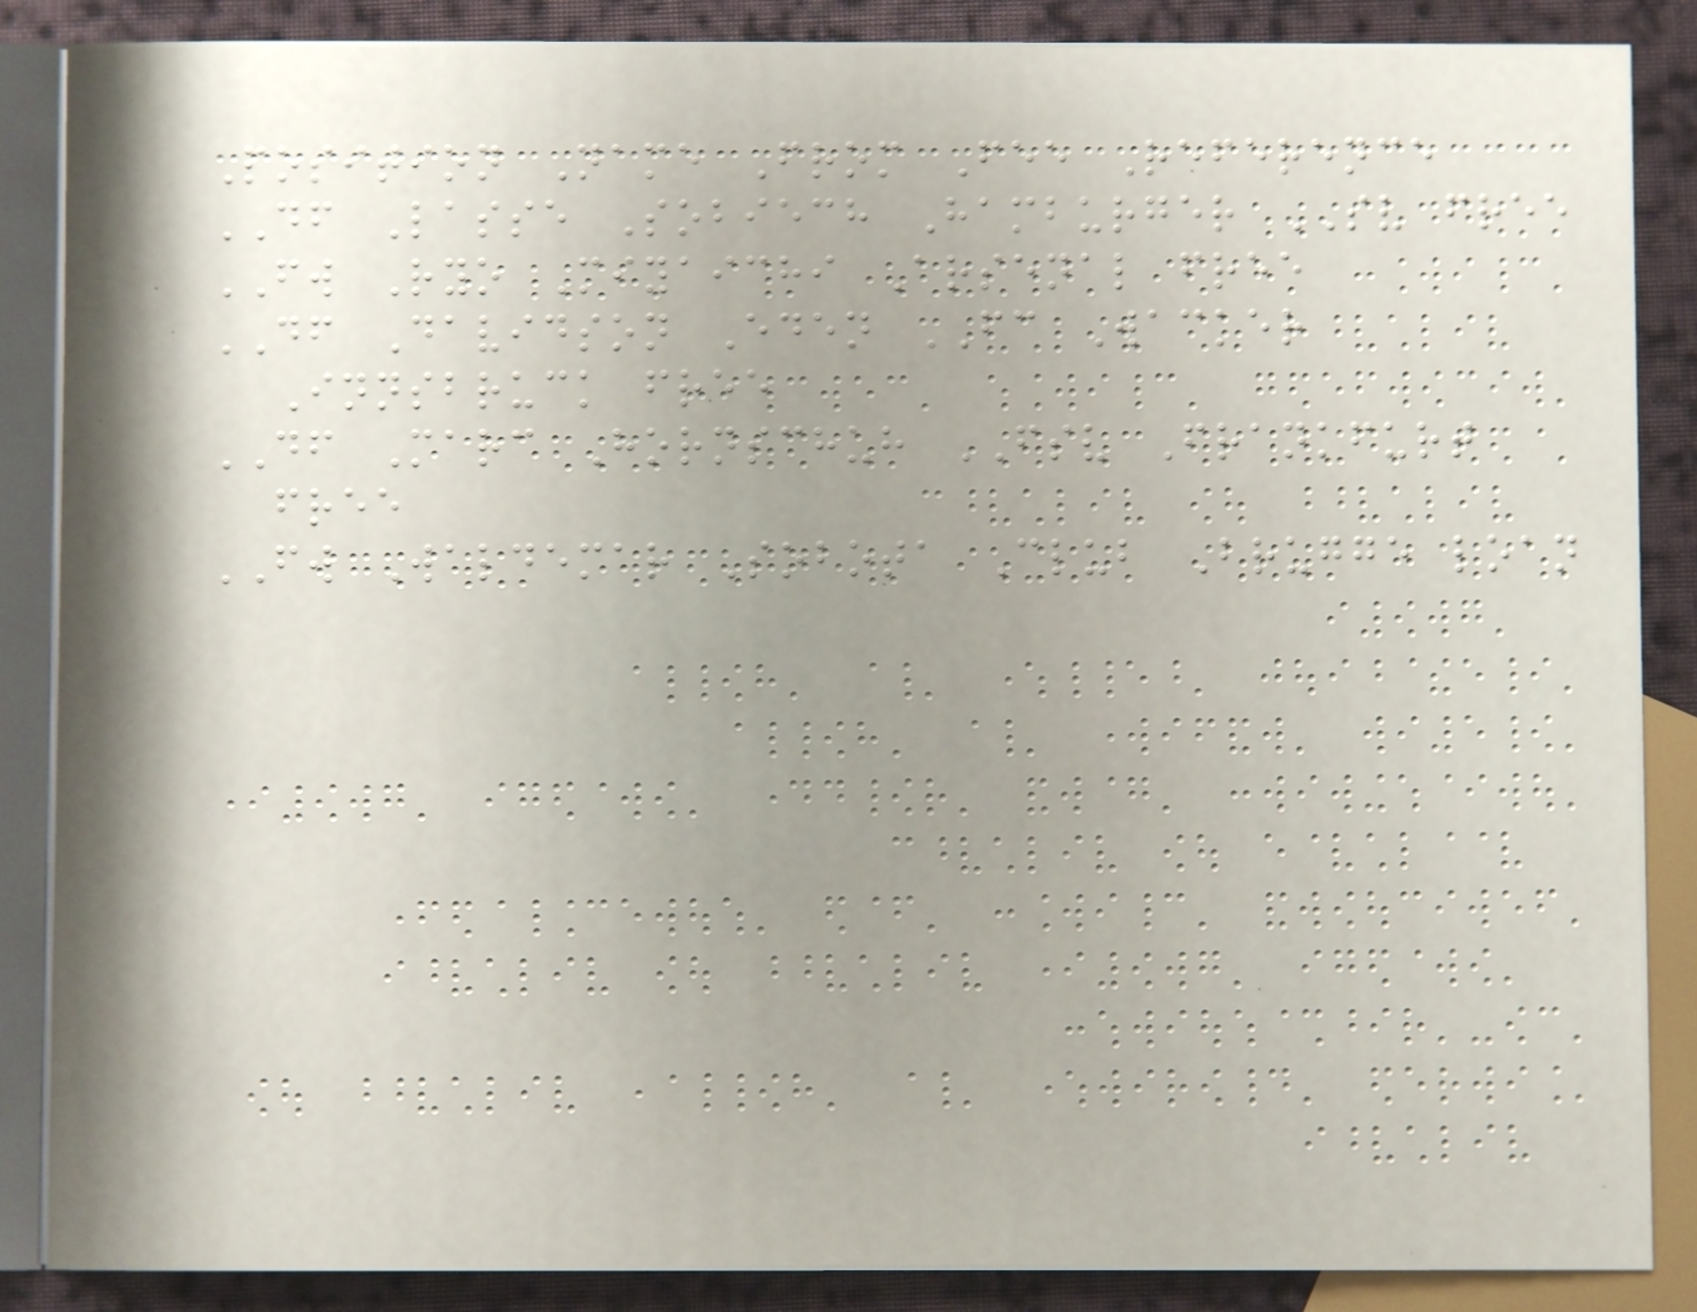Position Name From Fee Reference
DF Lasse Sobiech Hamburger SV free
FW Ryo Miyaichi Arsenal free
DF Davidson Eden FC Wacker
Innsbruck free
DF Marc Hornschuh FSV Frankfurt
free
FW Waldemar Sobota Club Brugge loan
